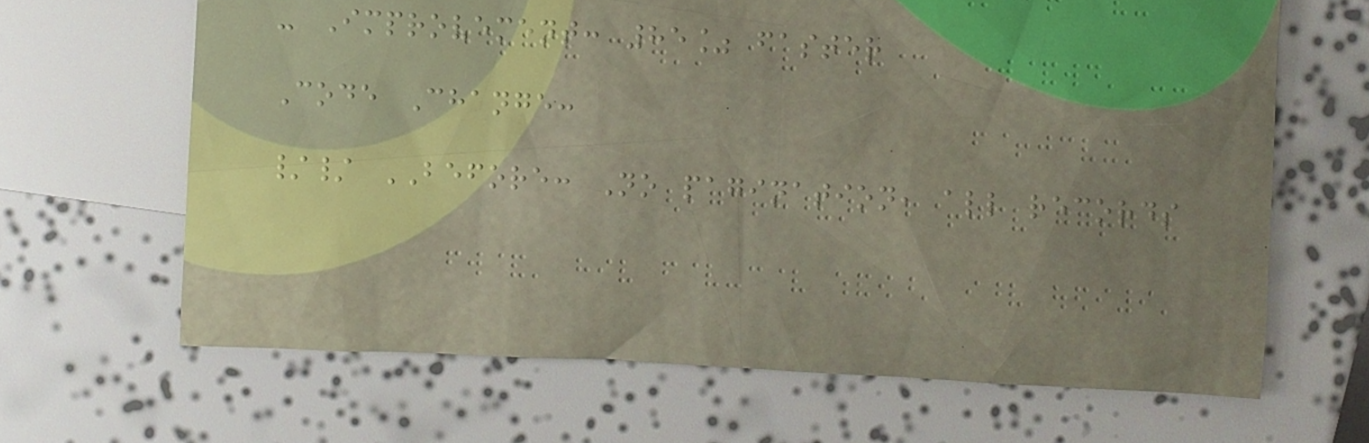- Improvement: 85% faster
Code Change:
// BEFORE: No pagination, all records
